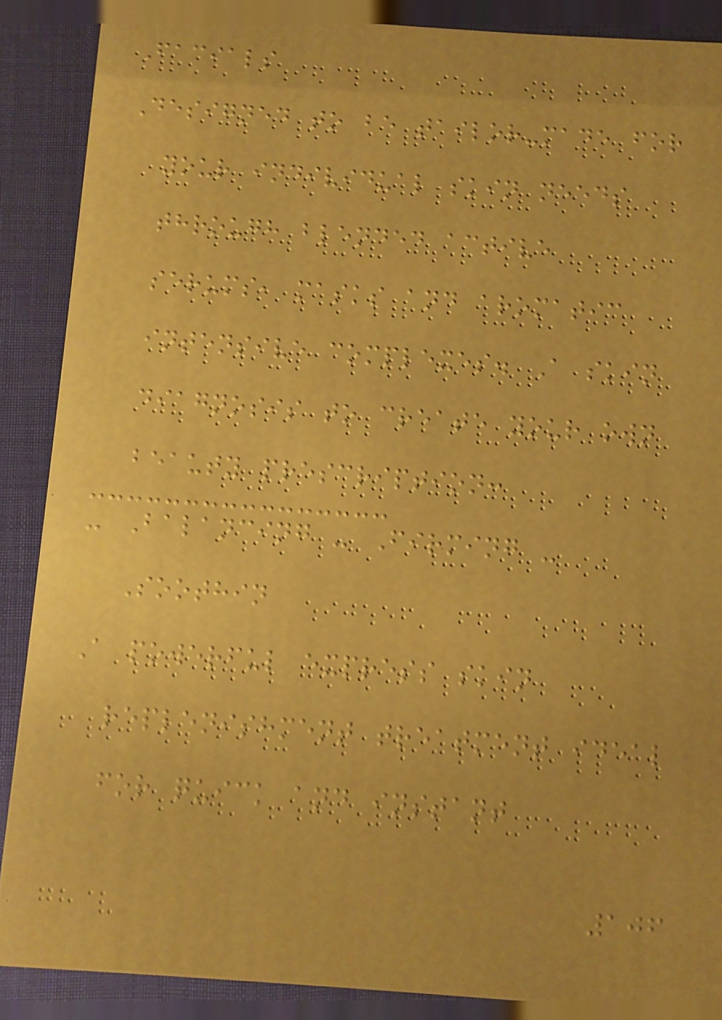Facials
Designed to be tailor-made for
your individual skin needs
through blended active
serums, masks and aromatic
intensive complexes. A skin
diagnosis to create your own
beauty prescription:
- Balancing - Firming -
Soothin
A powerful express skin
replenishment treatment ideal
for quick and instant
106
